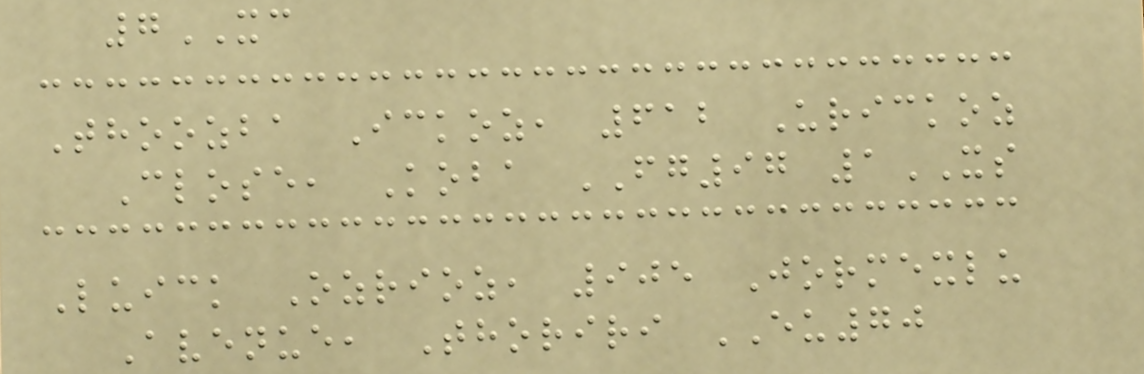7XC
Thoozba Ickoz, 612 Urickoz
Close, Koba FG97 1XS
Luick Ozrioz, 905 Jormexlu
Avenue, Thoriri EU70
